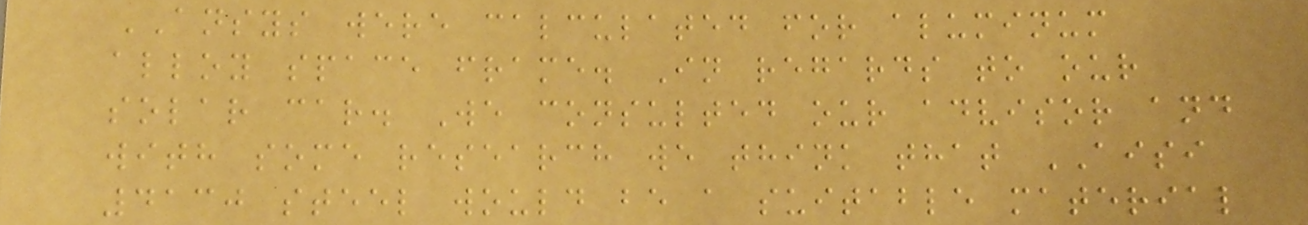ANSYS were calculated for aluminum
alloy space frame. In regards to our
solar car. We consulted our advisor and
with some research we think that AISI
4130 steel would be a suitable material
